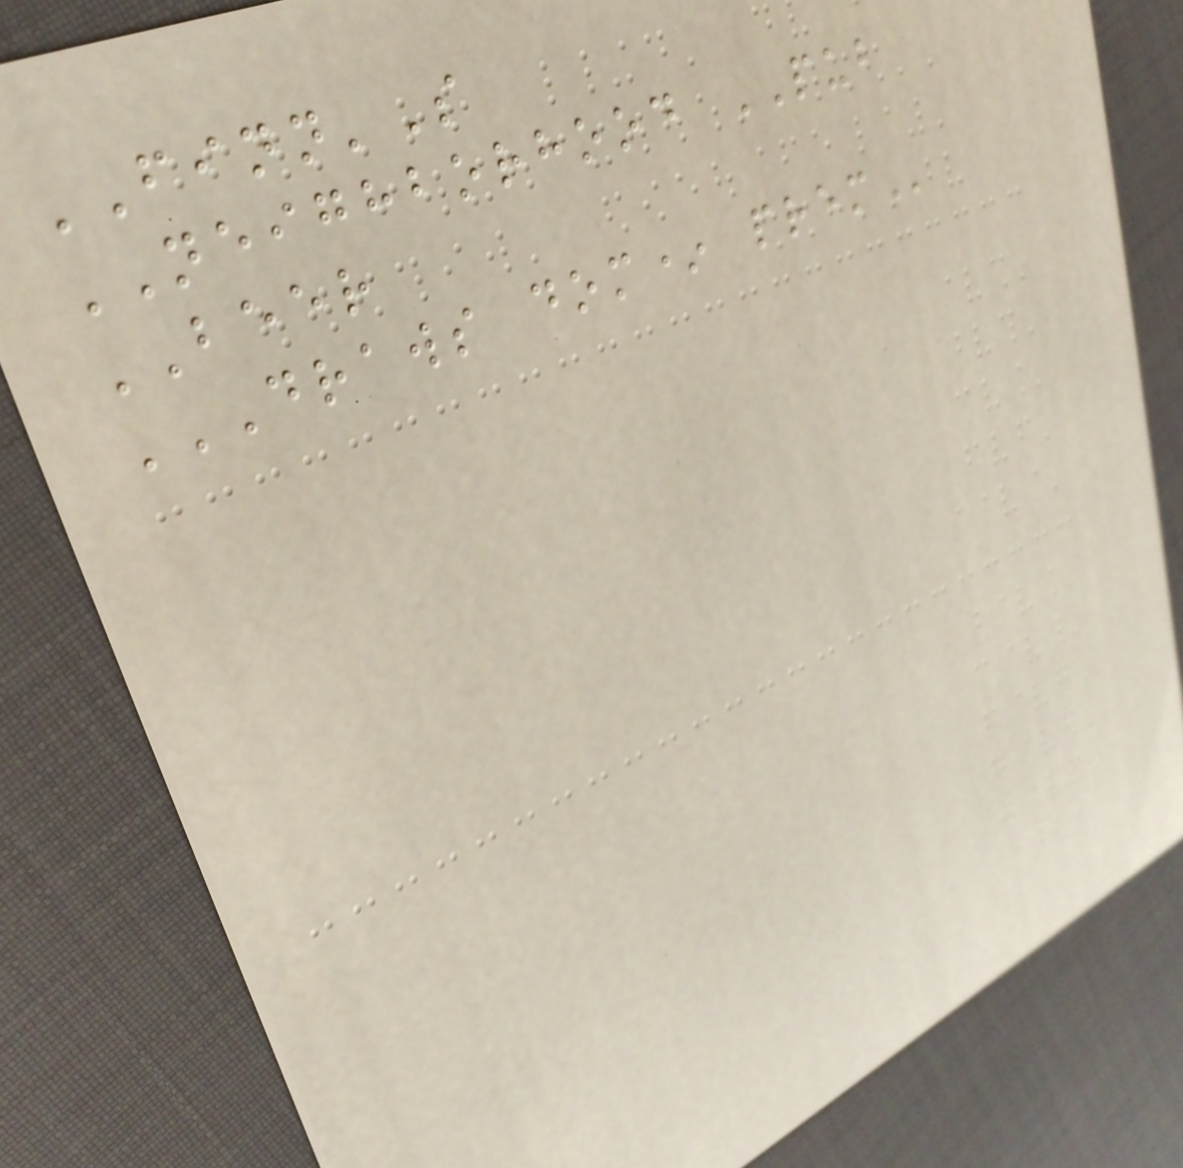FINN'S
NEIGHBORHOOD PUB
BEER
DRAWS DOM* PREM
